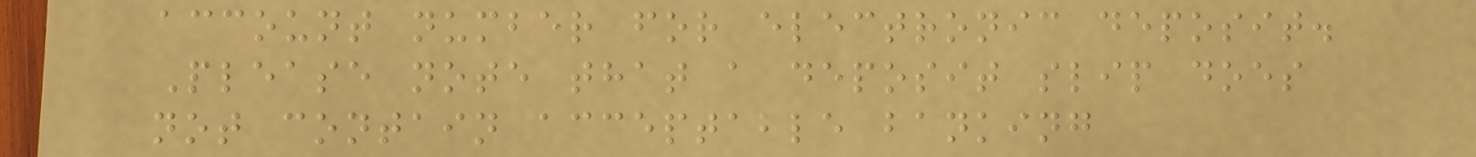account number for electronic deposit.
Please note that a deposit slip does
not contain acceptable banking
